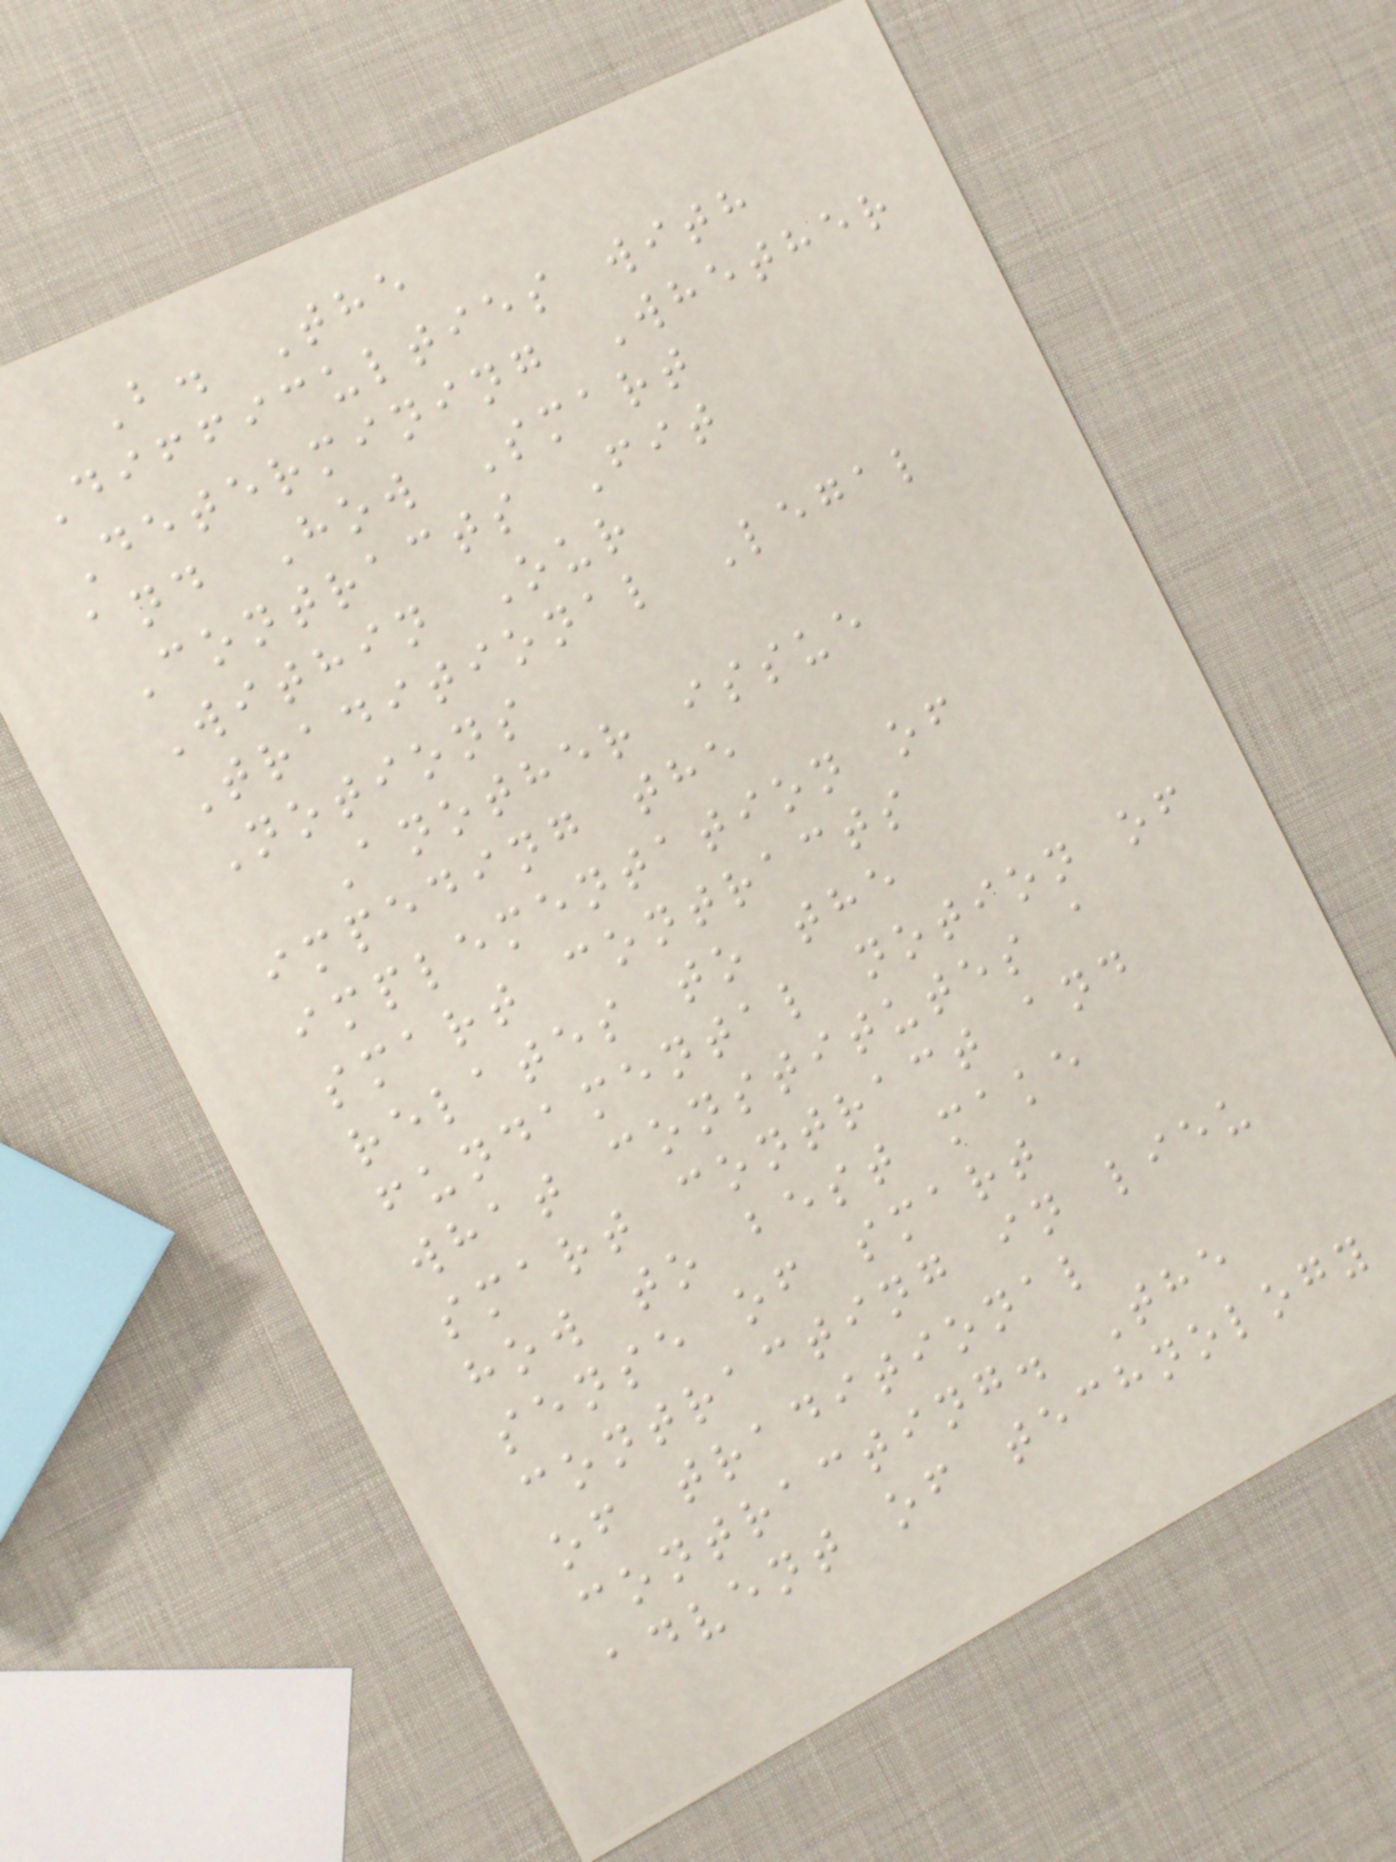B. The
Difficulties with
Determining Whether
and How Smart
Contracts Fit
Within Our
Traditional Legal
Notions
Another issue
impeding the
implementation of
smart contracts
relates to the
fundamental notion of
what constitutes a
smart contract and
how to best make
sense of smart
contracting in lieu
of traditional
contracting. The
advent of technology
